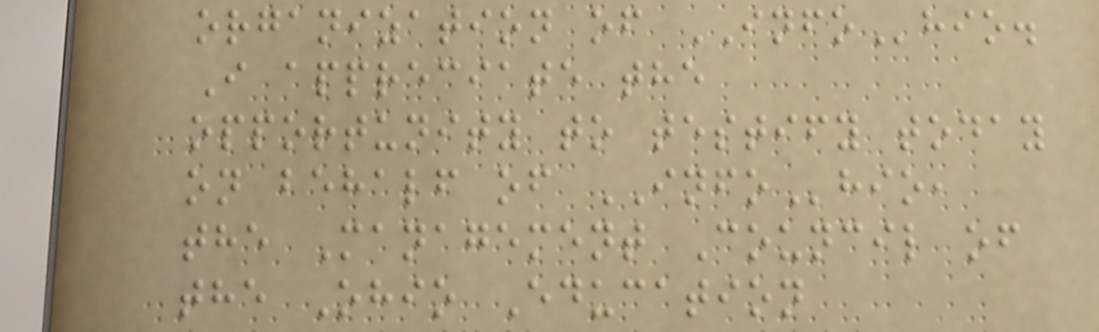organization of INFOhio.
I appreciate the
opportunity to testify today
on behalf of INFOhio,
the Management Council of
the Ohio Education
